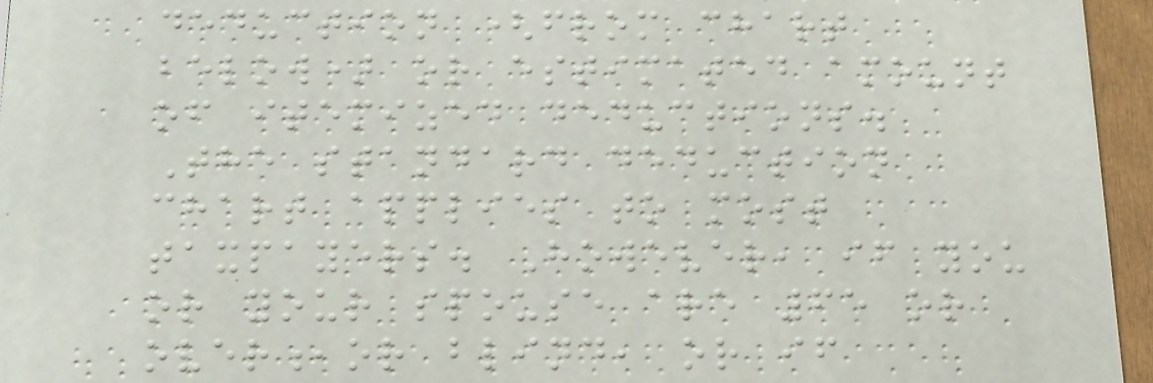deduction (from chart
below) or estimated amount
of itemized deductions.
The standard deduction
chart applies to most
taxpayers. However, if you
or your spouse are 65 or
over,or blind, or if
